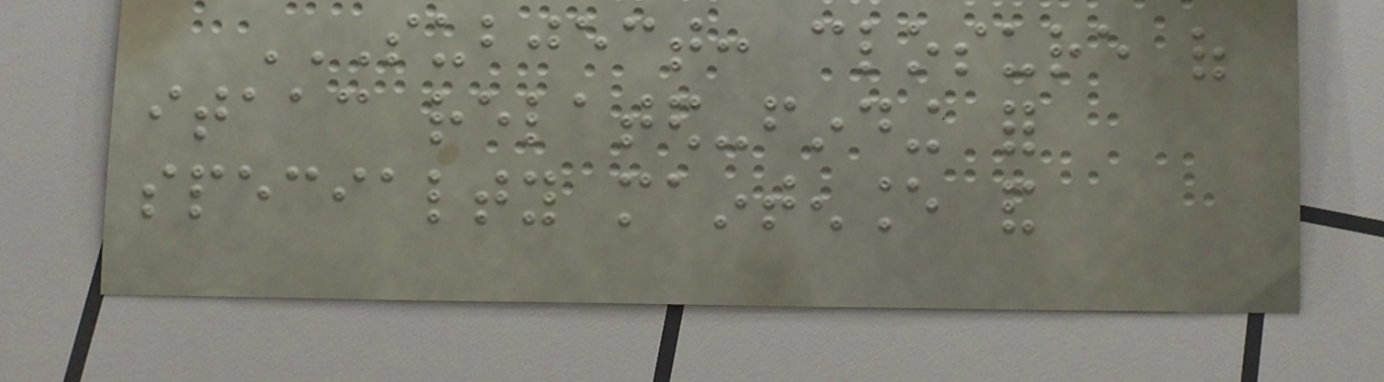SUBJECT: CLOSURE OF
ITAAC RELATED-FINDING FOR
SPECIALTY MAINTENANCE AND
